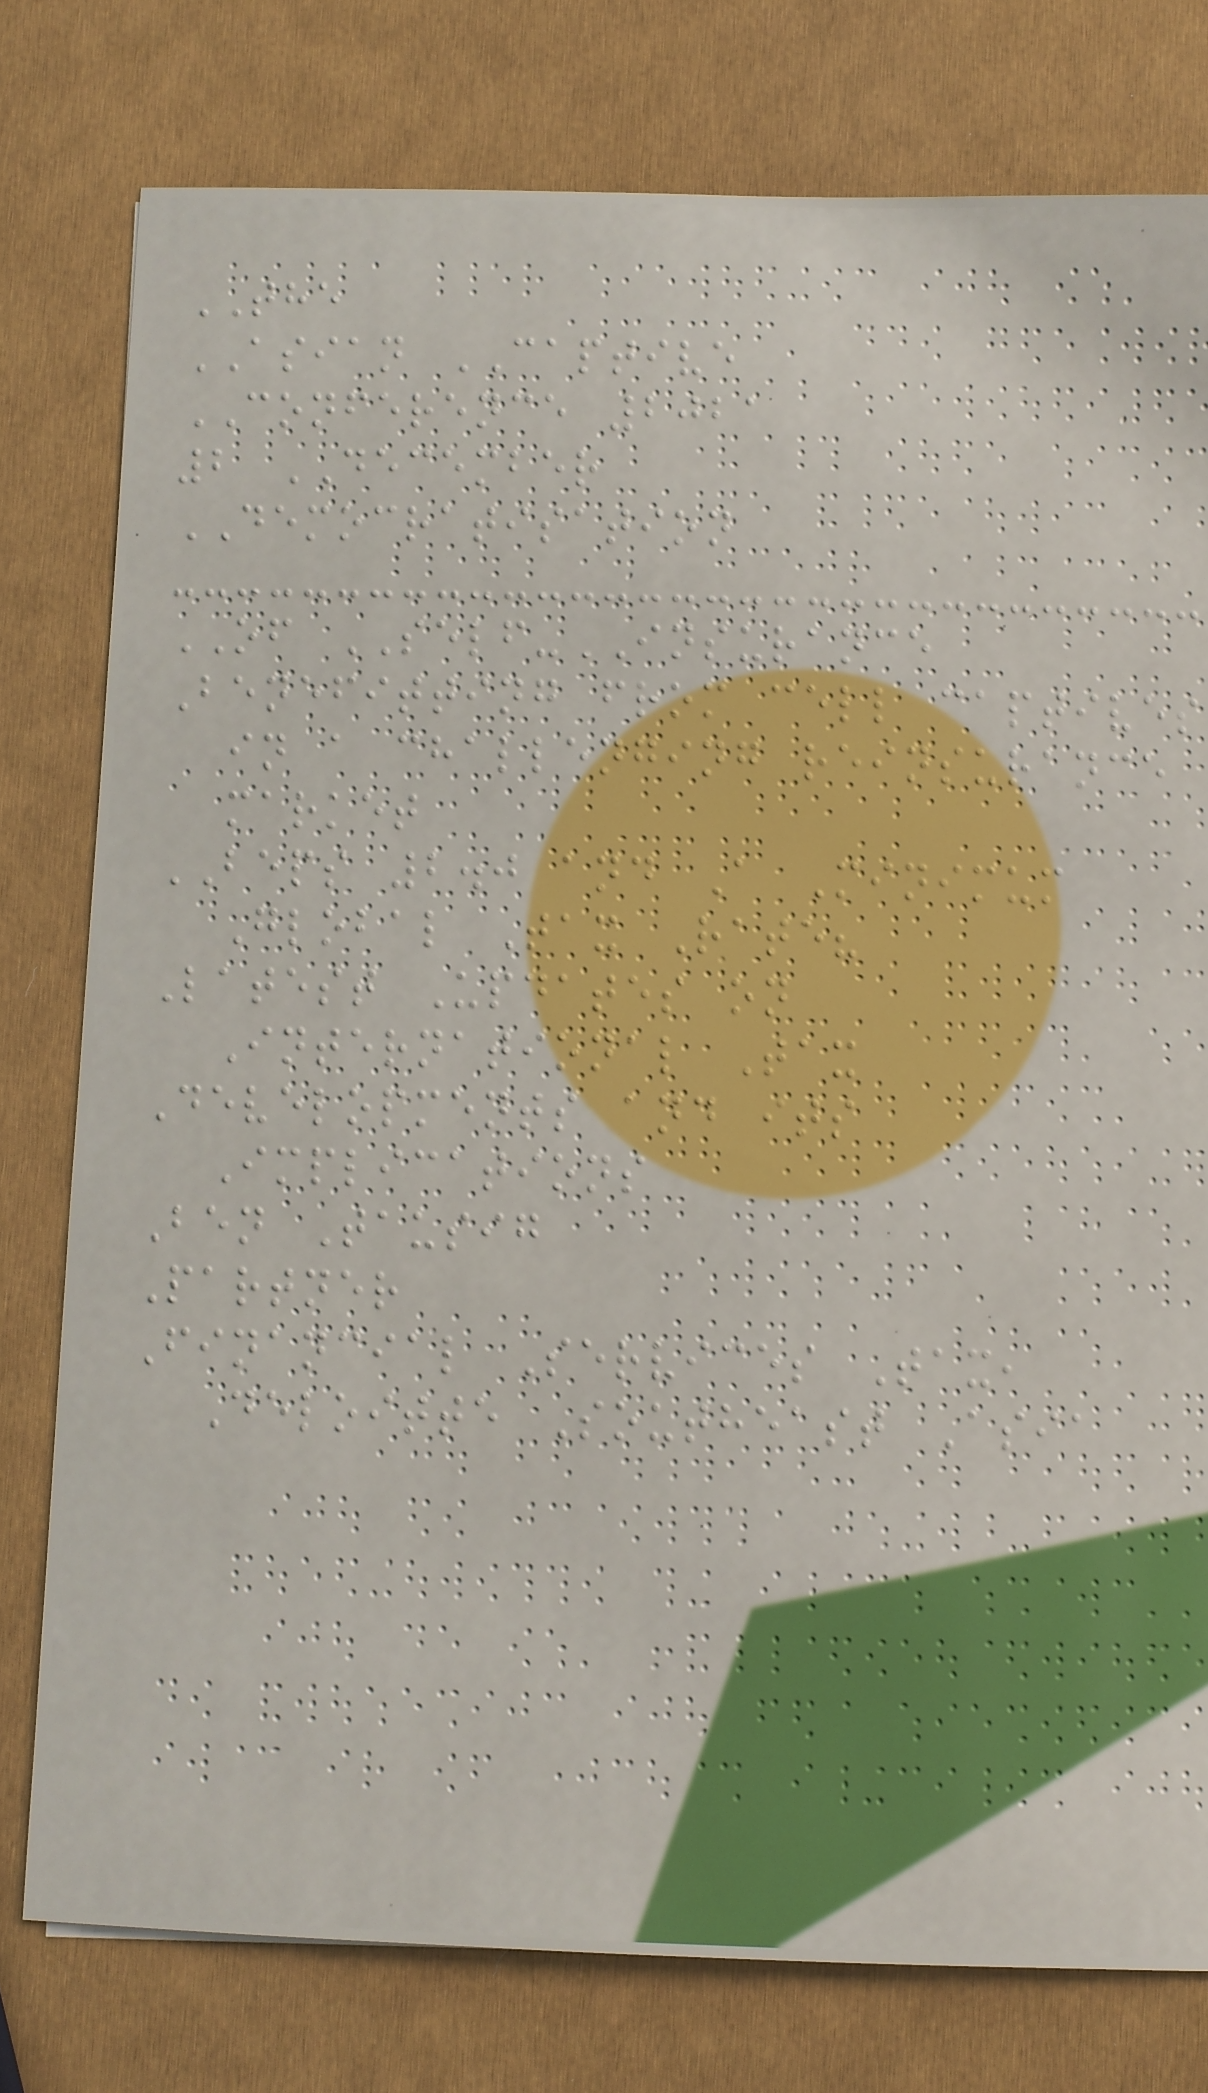THE
ASIAN CAPTIVE
CONFERENCE 2021
2 DECEMBER
DEMOCRATISATION
OF SELF-INSURANCE
Benefitting from cell captives
in a challenging reinsurance
market
BEPS 2.0 and A Minimum
Global Tax Rate?
Latest Updates on
International Tax
Developments and its
Implications
Ben Tausig
Partner
Financial Services Tax,
Deloitte Southeast Asia
